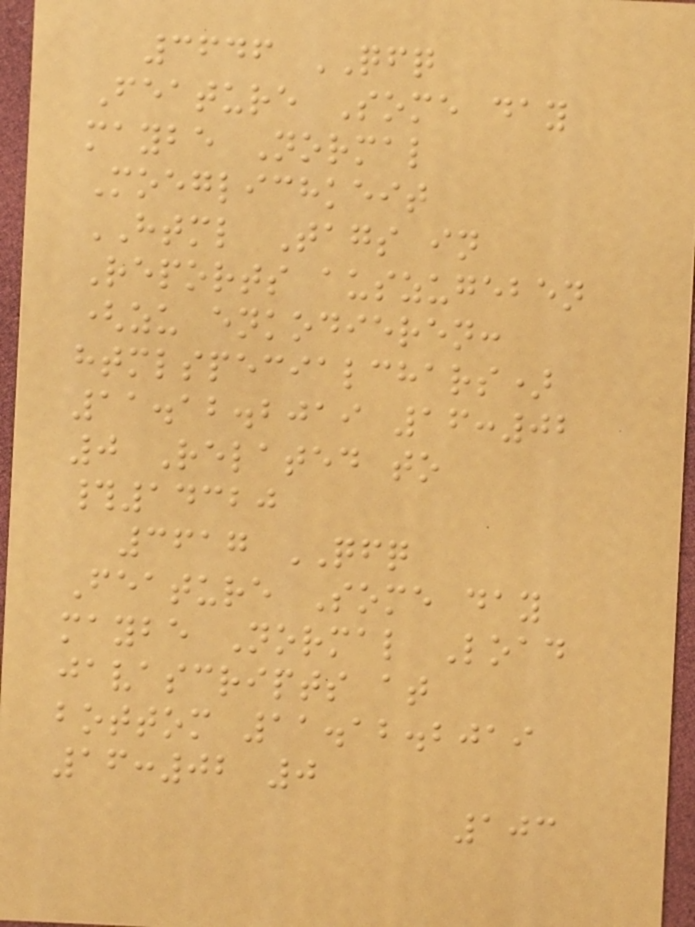3646 QFQ
Feature Some day
maybe Normal
Moeglichkeit
HTML Tags in
Reports auszugeben
(zu enkodieren:
htmlspecialchars)
11.12.2019 16:02
0 Related to
#14320
3617 QFQ
Feature Some day
maybe Normal Load
javascripts at
bottom 11.12.2019
16:02 0
103
